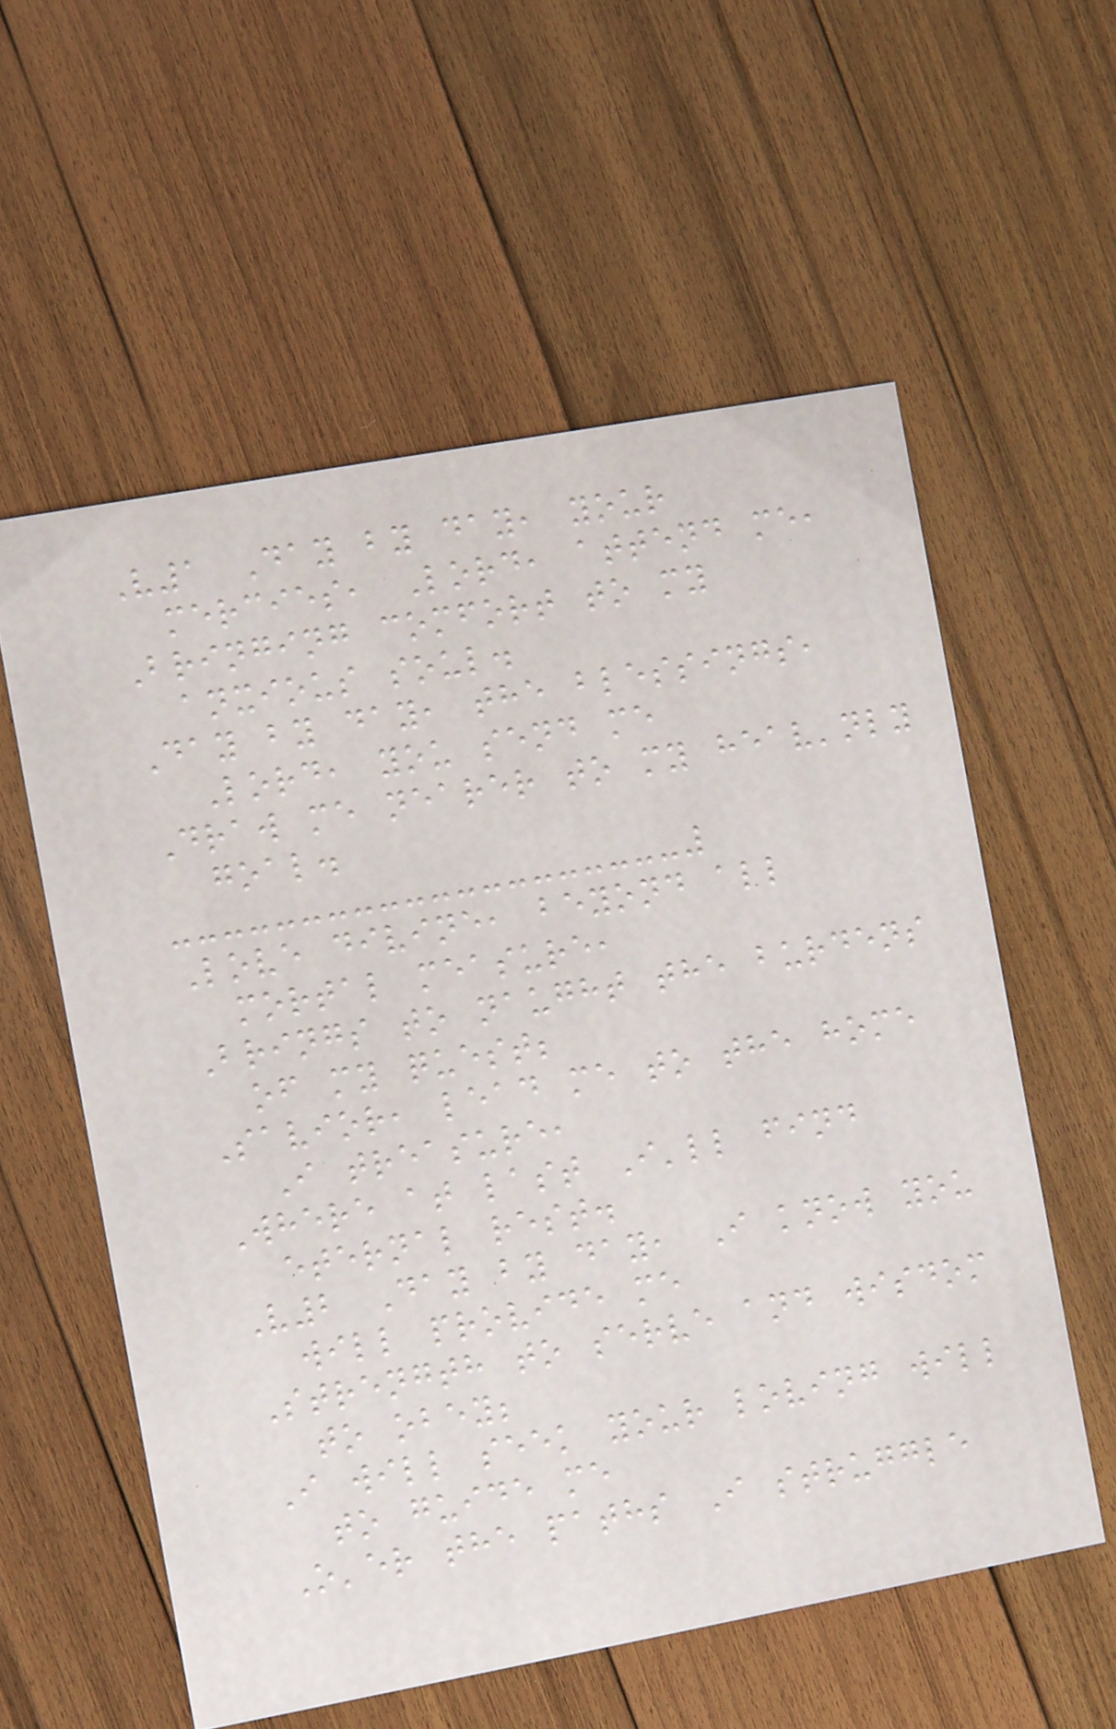V1 Day by day, your
mercies, Lord, attend me,
Bringing comfort to my
anxious soul.
Day by day, the blessings,
Lord, you send me
Draw me nearer to my heav'nly
goal.
Love divine, beyond all
mortal measure,
Brings to naught the burdens
of my quest;
Savior, lead me to the home
I treasure,
Where at last I'll find
eternal rest.
V2 Day by day, I know you
will provide me
Strength to serve and wisdom
to obey;
I will seek your loving will
to guide me
O'er the paths I struggle
